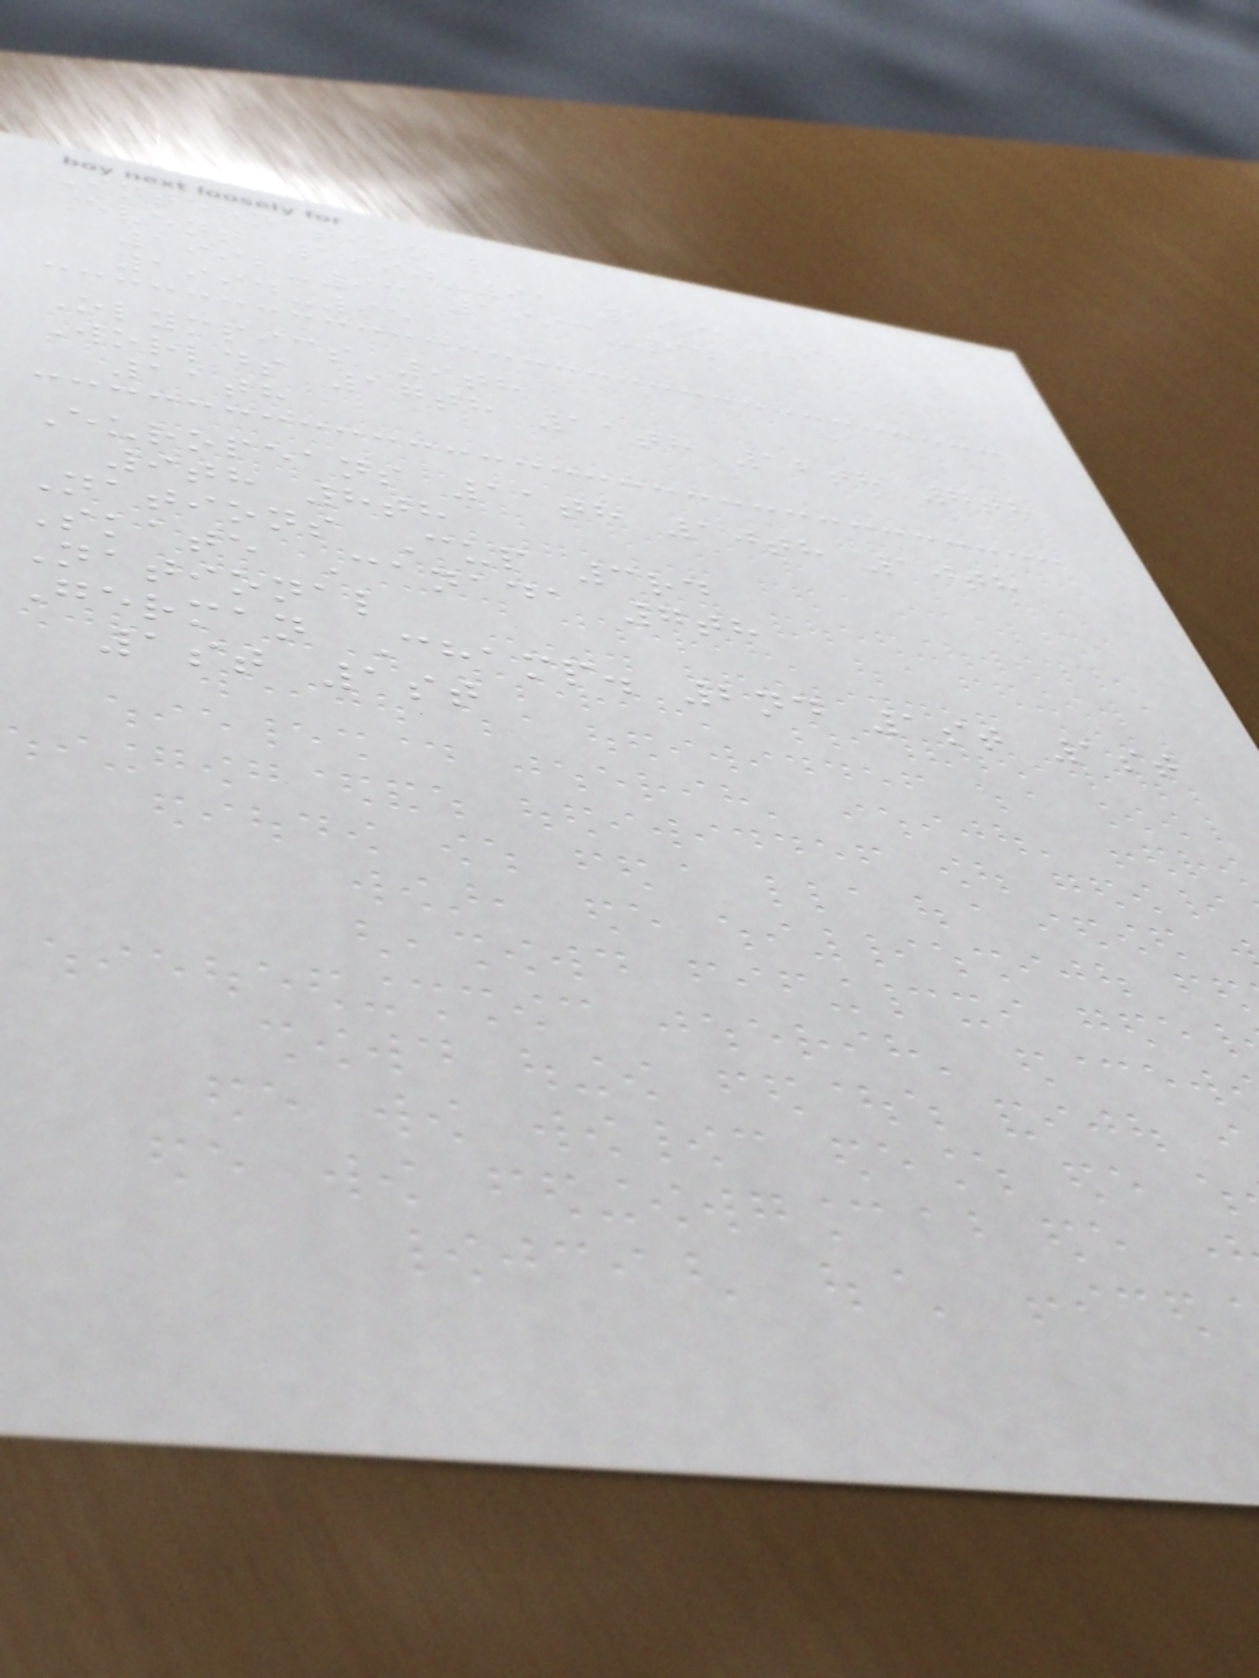International
Event 1990-91 1991-92
1992-93 1993-94
1994-95
Olympics 9th
Worlds 17th 11th 12th 7th
11th
Europeans 11th 10th 10th
9th 8th
Nations Cup 3rd
Skate Canada 7th
National
German Champ. 2nd 1st 1st
1st 1st
